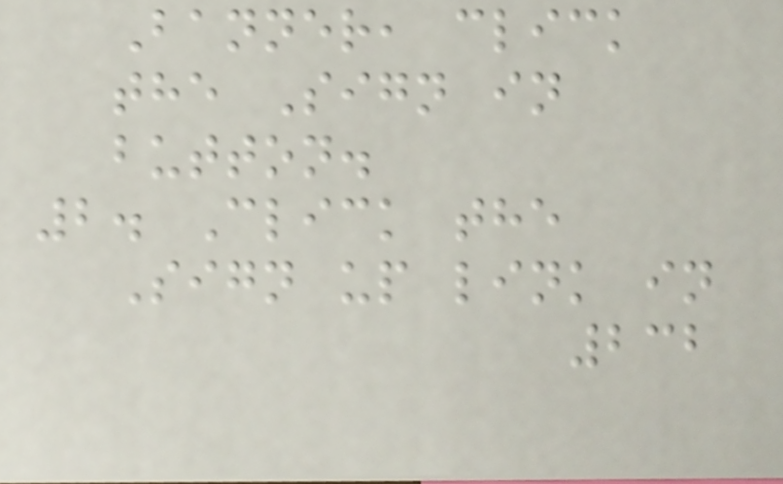Banner, click
the Sign in
button.
2. Click the
Sign up link in
232
